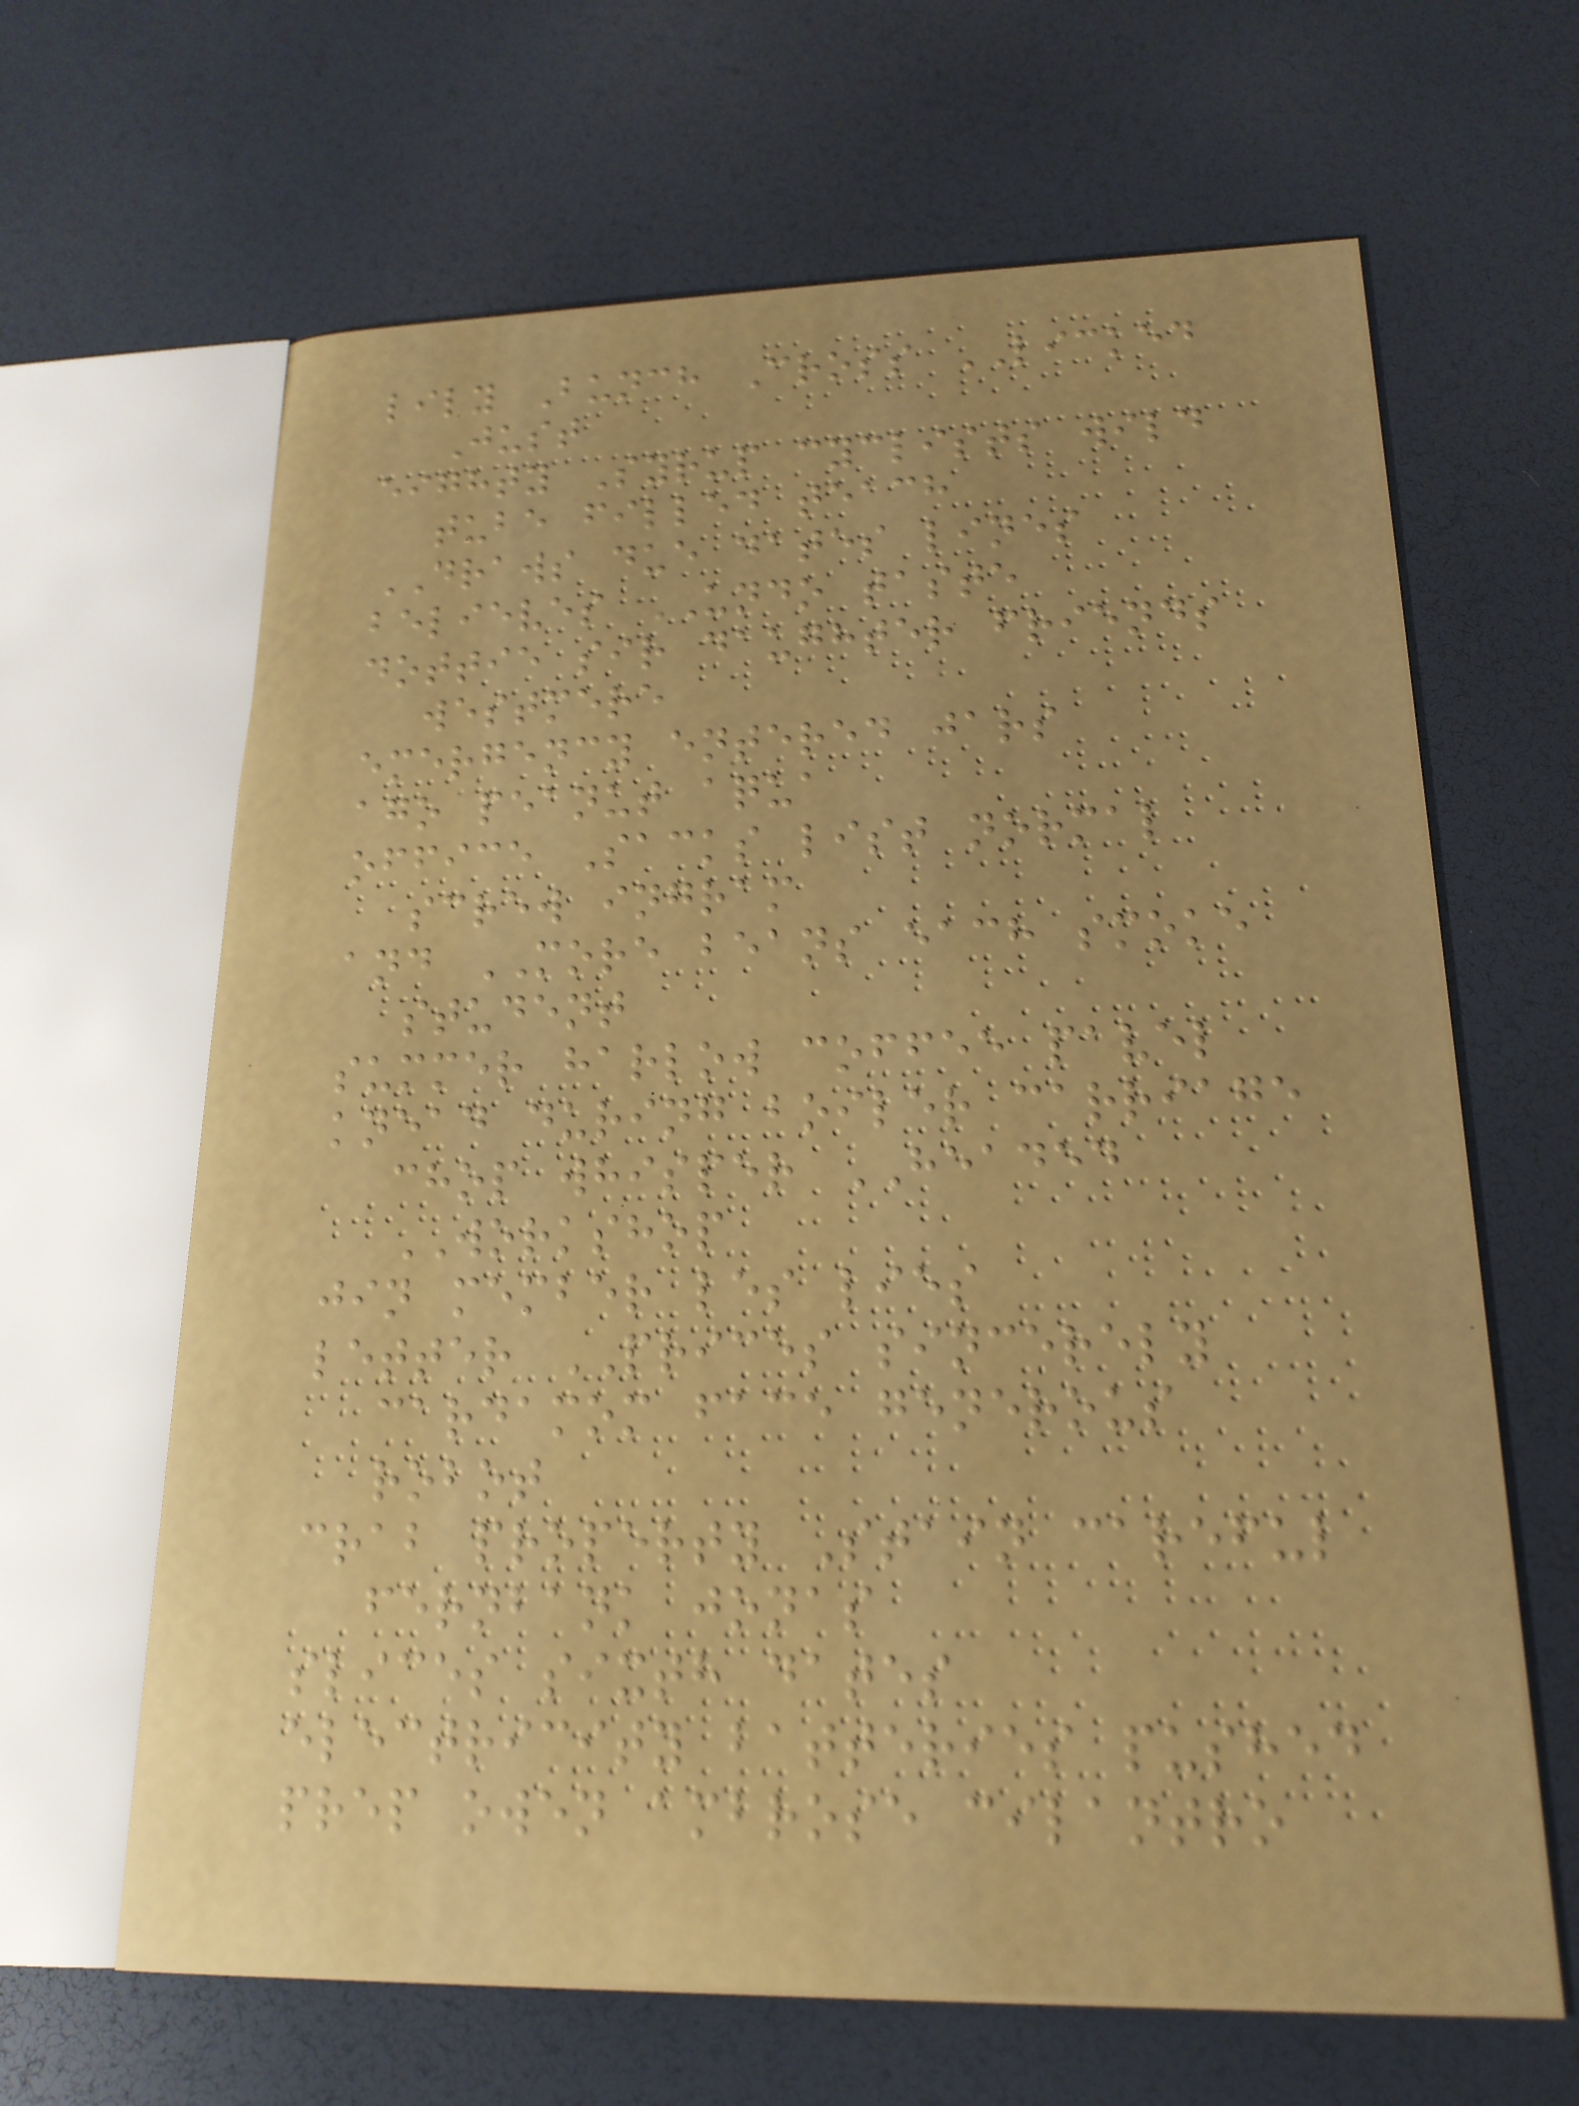lily Bunch Cross LICKED
Just
eighty Syrup cyclists wild
tube filled teach
DRAWS due dates lines
believes UNDO taste
dottie sir daughter friends
westmere
emergency entered jars
ago peanut aqua
office Sacks list normal
screw ingram
and MORE beans each smoke
student
summer harlow coffee pavel
knead during boiler carriage
chop whisper HEADED
WORKSHOP
jin member les lies
letter PRICES sincerely
cardamom face generous
robot
crab property Stain careful
fernbank jonas
slices sixth dates
electricity batteries pushed
prep owen ambrose cilantro
